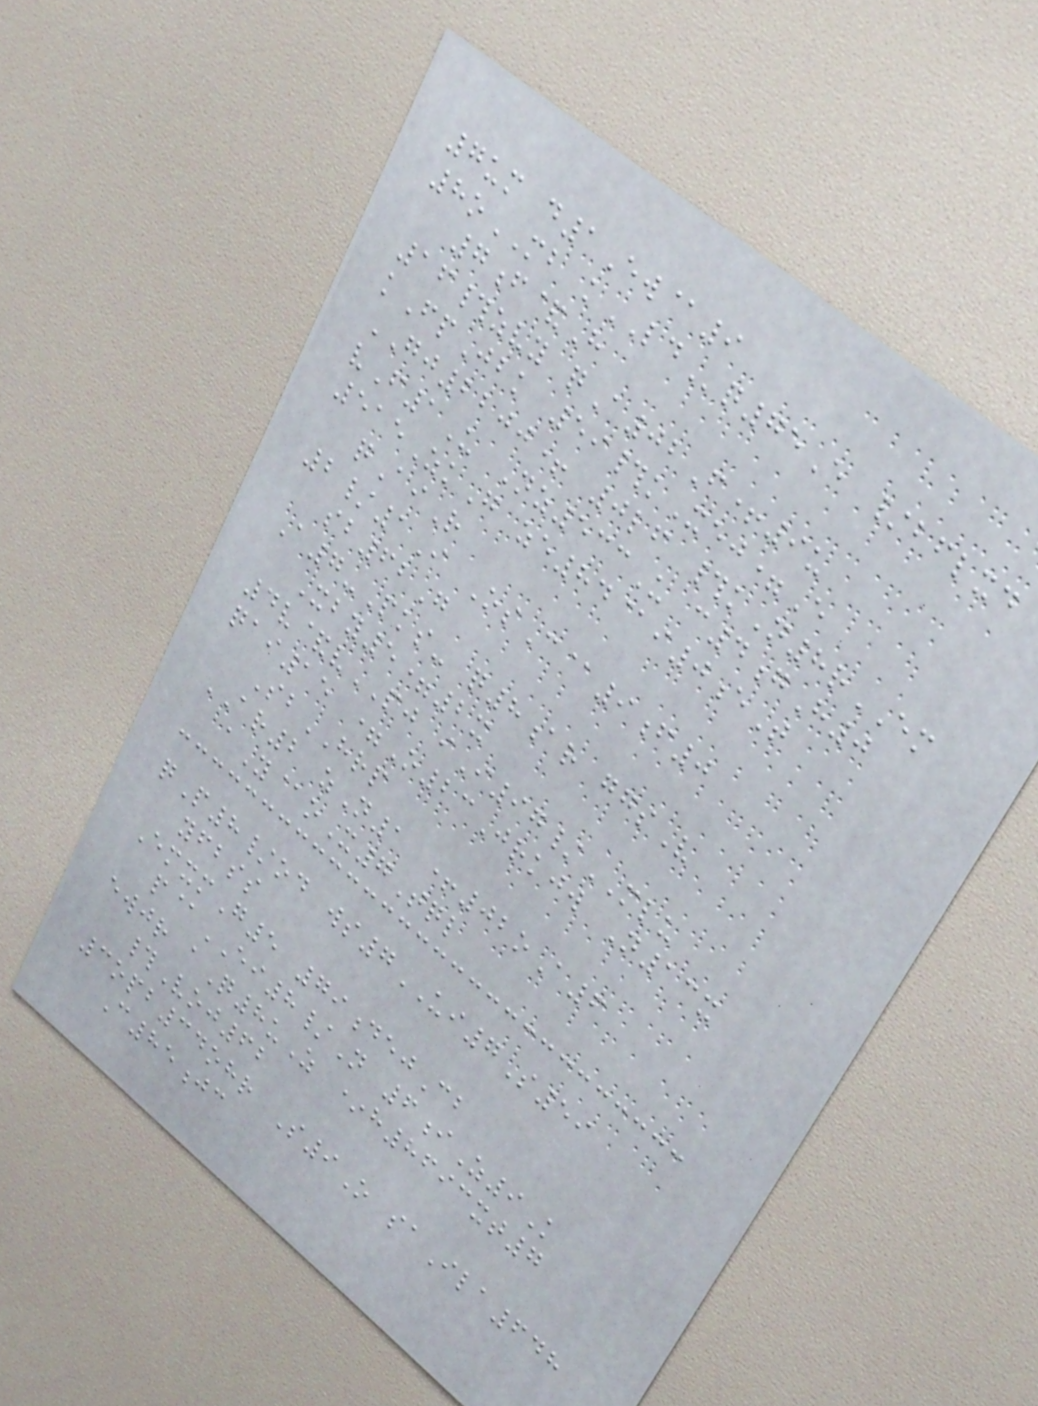7um d1Ew@9
8oMB kLDq75E /bflxd
7f&H
16#zvy qA02F+9u
kFpJbk 59#kXej=E
GJ2200+ 0lf #kN8rEM
vF1U Nz533U c4gH0
515ZkG ze84@i0eT
qAiR
2/1I OsC@9f0
sb62G
A7-Pks- q8ar ggsV
Xby5=2x
4v&vPJ iI97/MLU
qai15 =O23Jrkjw N13x
SbHRP
AR2 zN1 +02oA6
aY@oX7Tql
qP8/od ws7UI7S59
yfbss
EmxmG5 79dejCb
p@EI8/N 6iZ9K
ewjr aQ8uZ *h8693xt7
#Voj62
3opb34ohr S9O saIla648
C85jc
